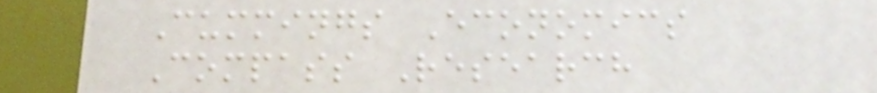Cummings Economics
Compass Research
